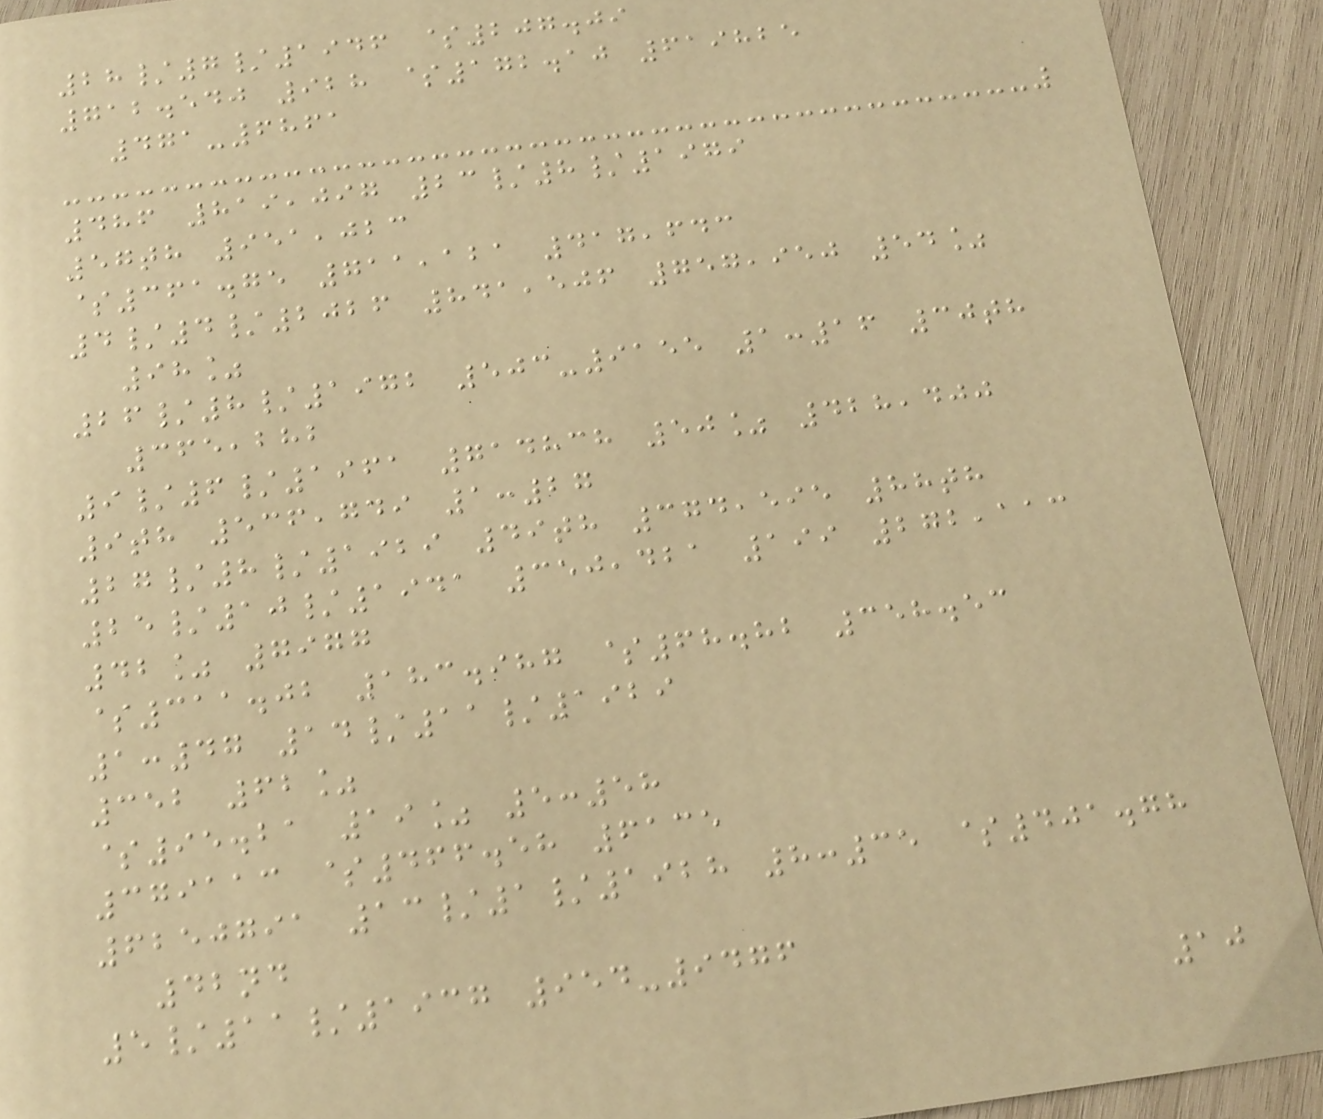28/7/1946 $207.09
712.540 928 $172.10 619825
471-6861
486 819,097 23/8/1979
57th 951,023
$361.75 711,121 417,643
4/4/2026 841,506 757,950 54%
98%
26/8/1972 503-9155 1:16 30th
365,282
9/6/1961 714838 50% 428,400
9th 536,749 1:27
27/8/1929 49th 374,595 88th
25/10/1941 350,421 199 272,113
42% 7977
$311.02 183.987 $68.82 358.53
1:47 14/11/1929
352 62%
$95.21 19% 5:58
379113 $466.58 6135
6250791 13/1/1928 8:35 $401.78
42nd
5/11/1937 954-9476
10
